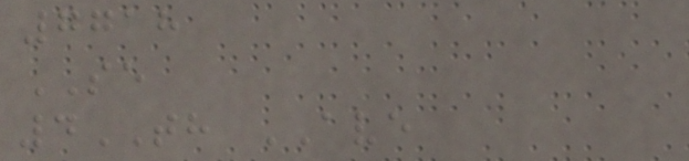7718
SE
4TH AVE
